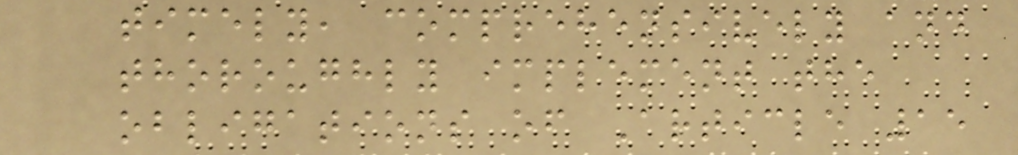timely, comprehensively and
thoroughly implement the
obligations of Article 15
